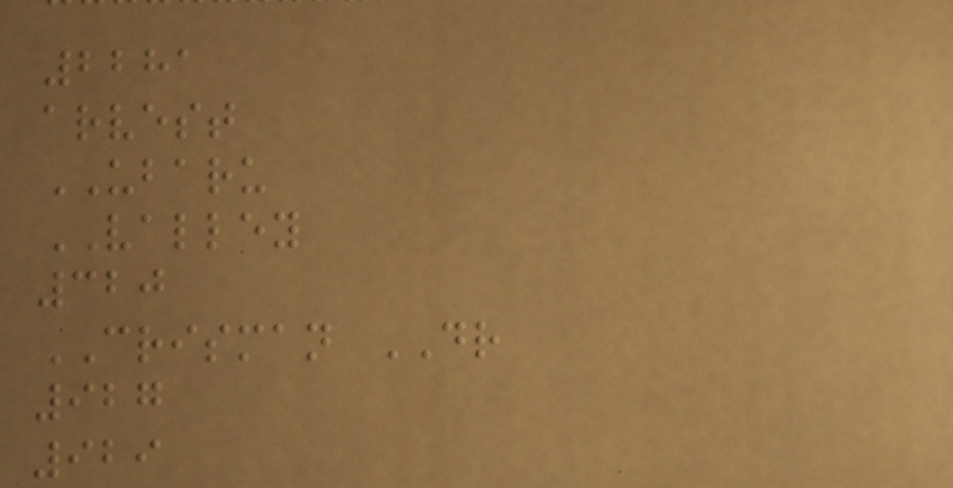2281
arvest
UBARU
VALLEY
320
CRISMAN DR
927
929
